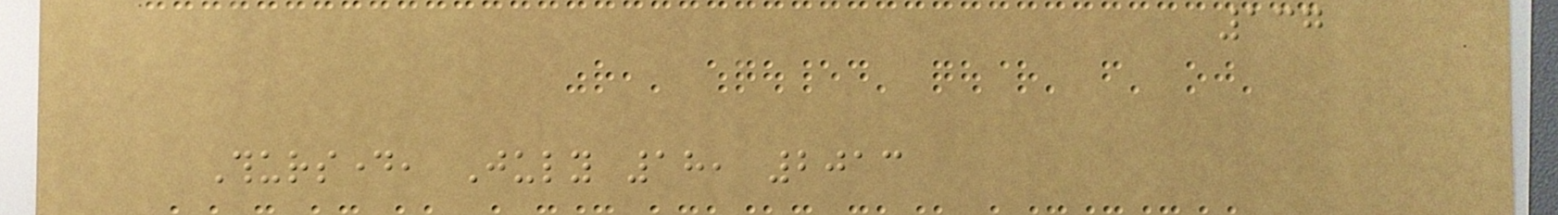137
Thursday, July 18, 2013
